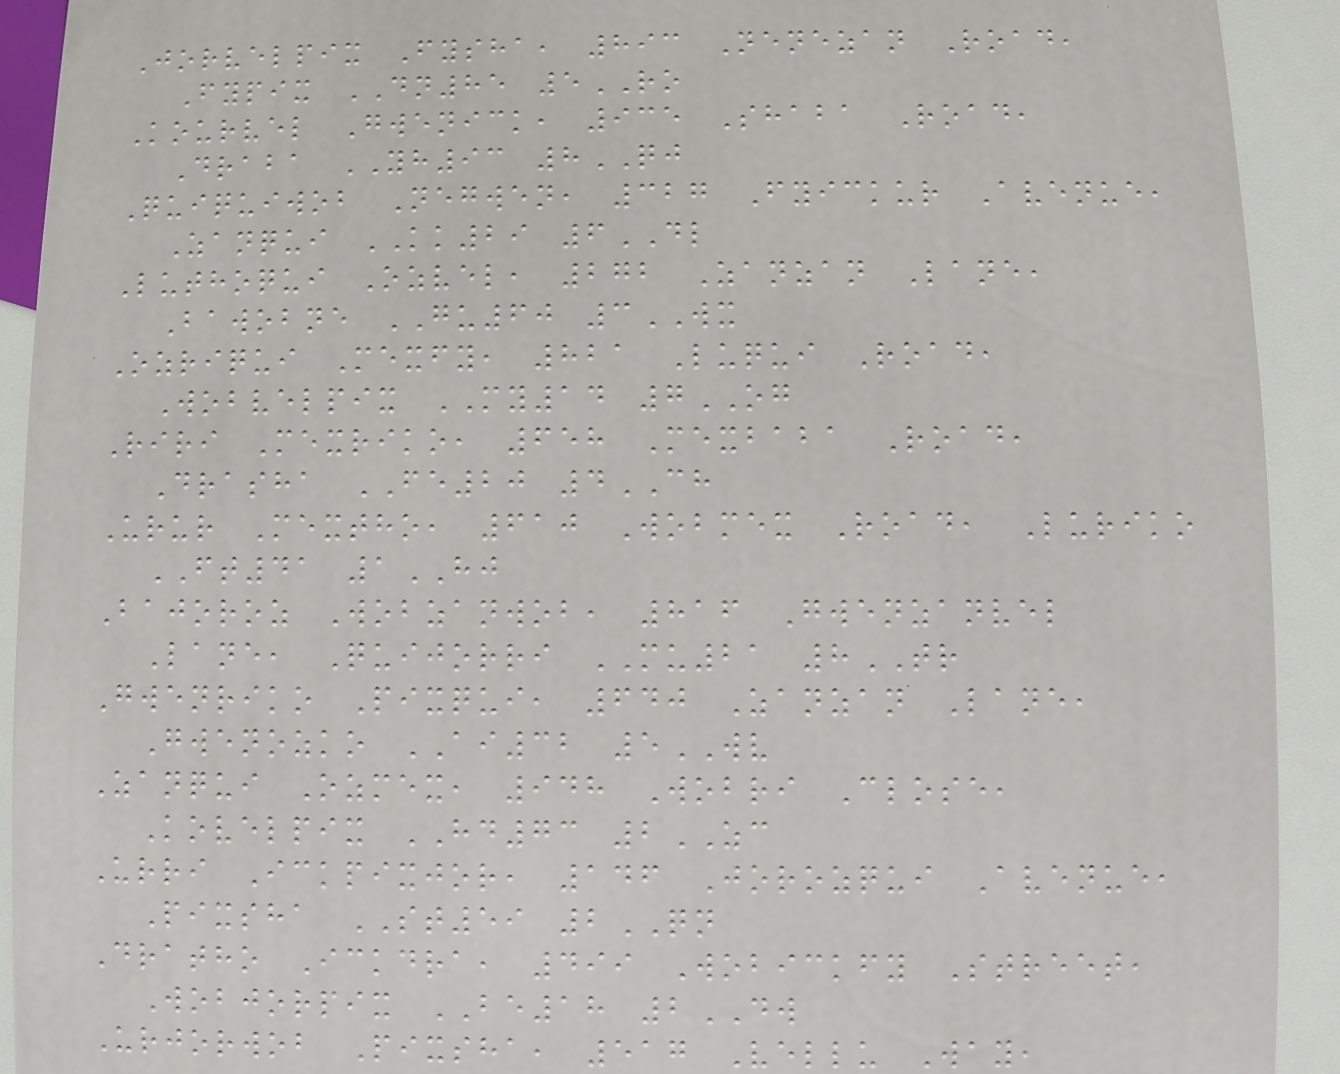Jorvelpix Fysha, 893 Nenezan Road,
Fypix DN85 5RO
Kourvel Gwenick, 935 Shaba Road,
Draba YH93 8QJ
Quiquiwob Negwen, 327 Fyickur Avenue,
Zanqui KK29 6DL
Luthoqui Ozvel, 272 Zanzan Lane,
Bawobne GU60 3WX
Ozriqui Mexfy, 821 Luqui Road,
Wobvelpix MY14 7OG
Riri Mexriko, 658 Mexbaba Road,
Drasha FE20 4CH
Urur Mextho, 610 Wobmex Road, Luriko
FT41 1HJ
Bajoroz Wobzanwob, 816 Gwenzanvel
Lane, Quijorri MU21 8TR
Gwenriko Pixqui, 640 Zanzan Lane,
Gwenozko AI32 5WV
Zanqui Ozmex, 948 Wobri Close,
Kovelpix HD73 2ZC
Urri Ickpixjor, 146 Jorozqui Avenue,
Pixsha ST59 2QN
Dratho Ickdra, 499 Wobickfy Street,
Wobjorpix BE18 2DW
Urjorwob Pixsha, 517 Vellu Way,
